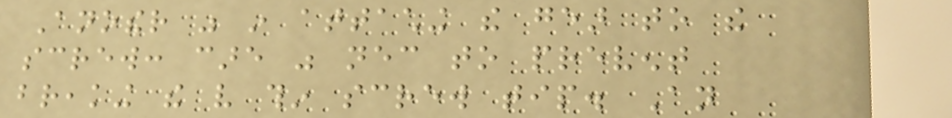Another was in attaching the gear to the
screw: care was necessary to prevent
breaking the very thin screw tip. An
